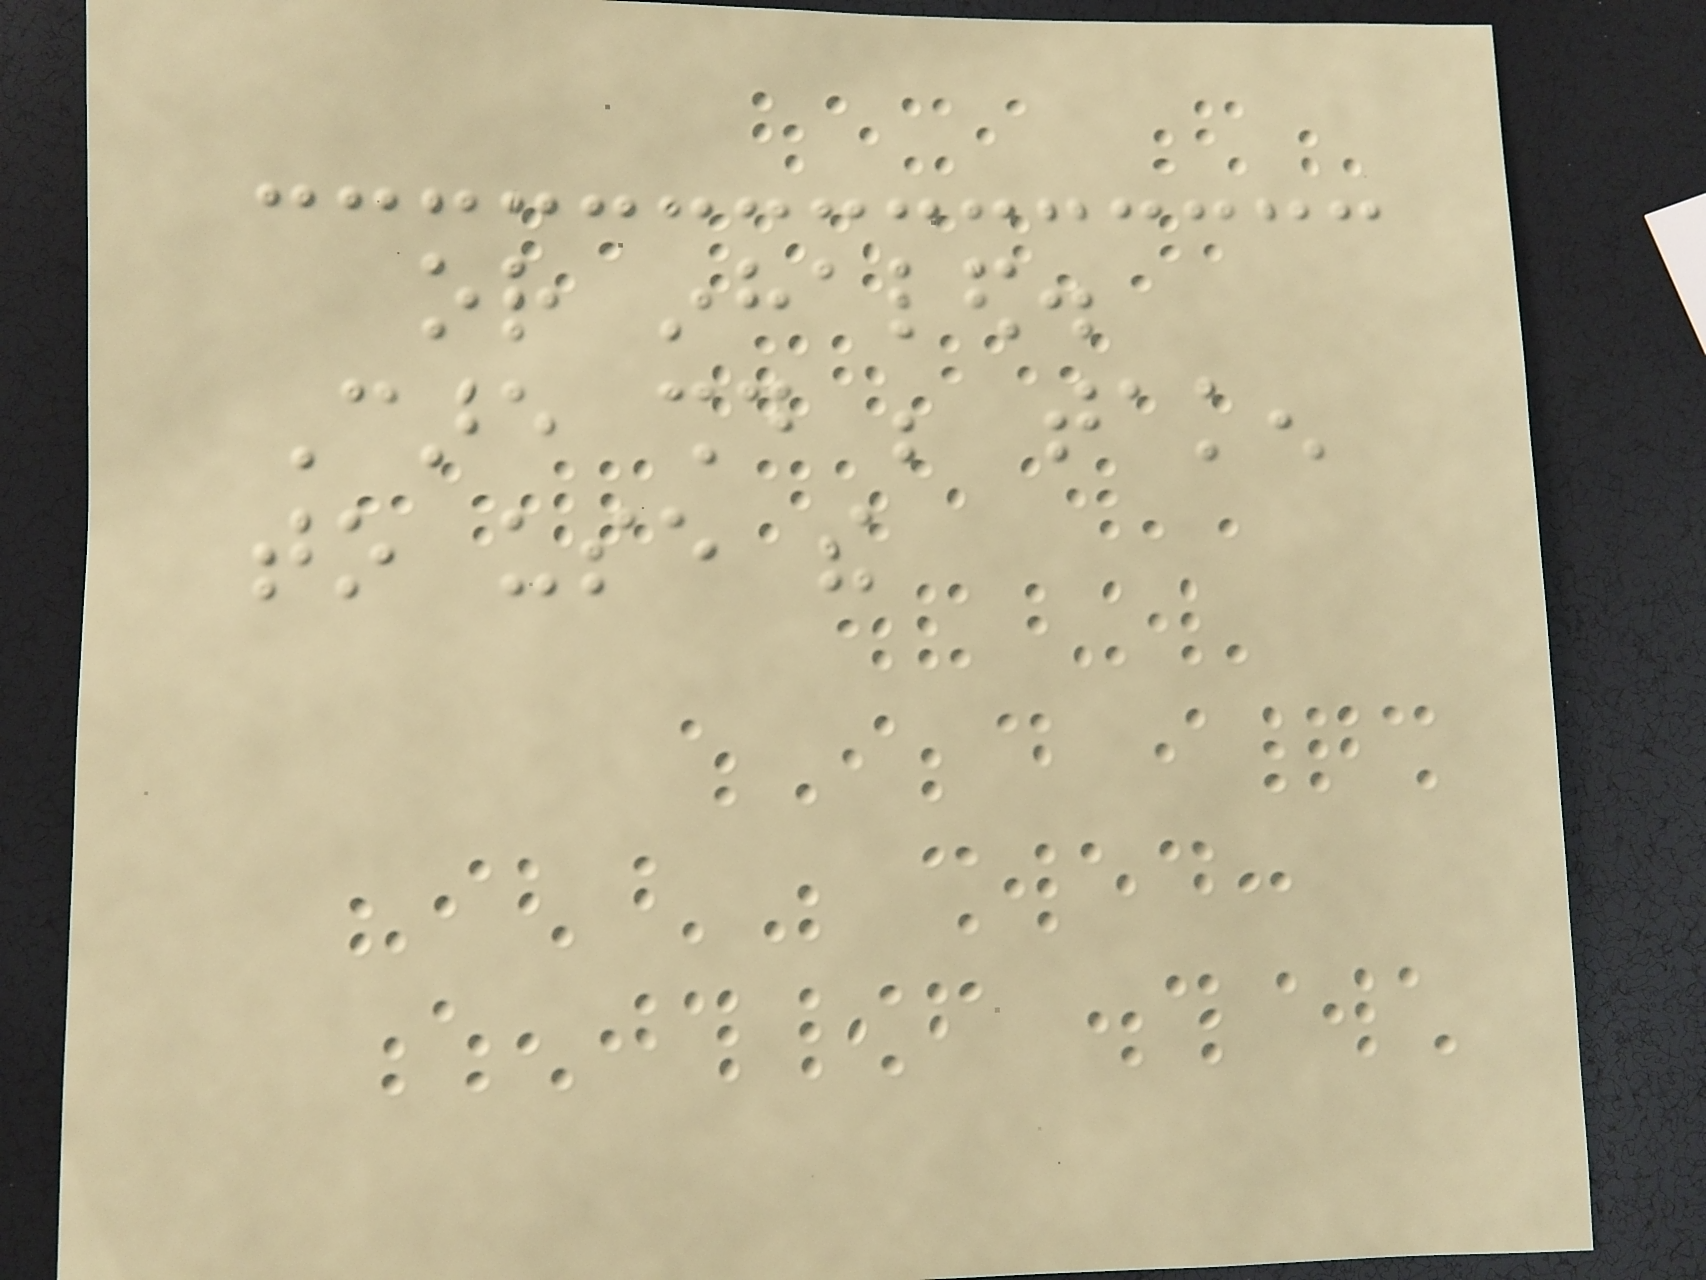or inhaled.
Care should be taken
to use the
